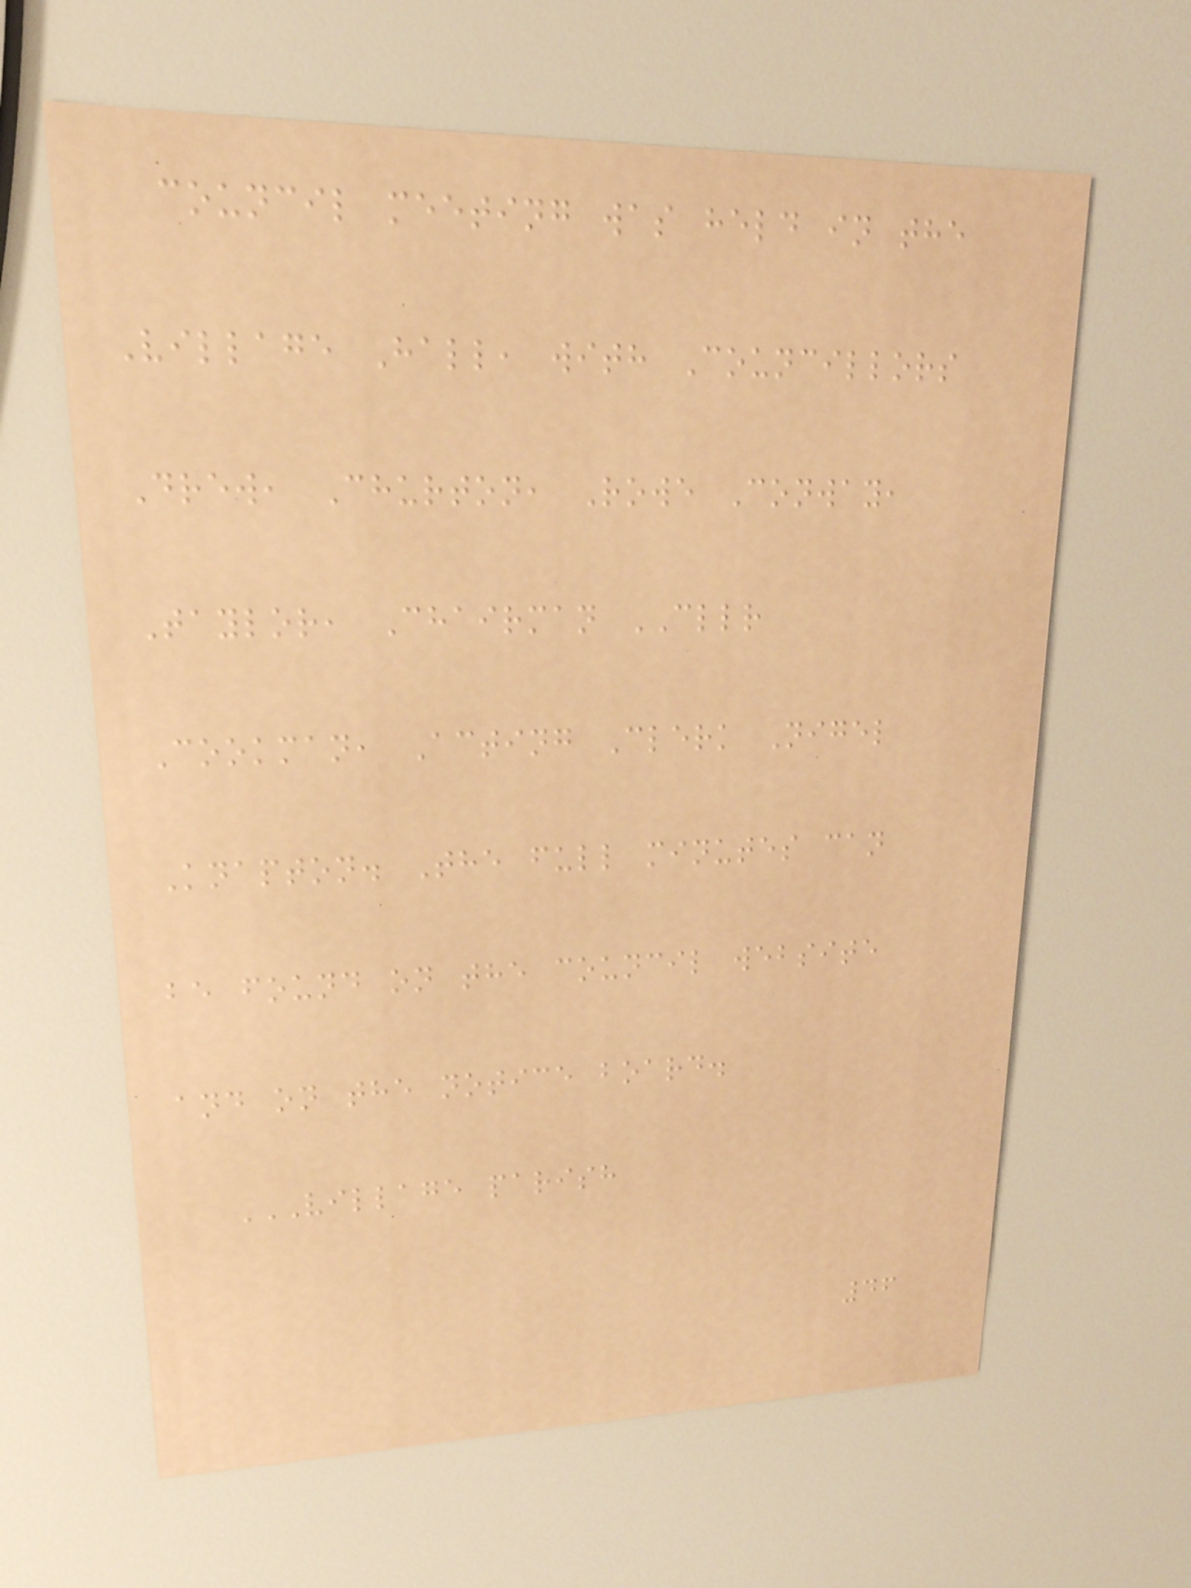council meeting was held in the
Village Hall, with Councillors
Drew, Churton, Rowe Conway,
Taylor, Chairman CLLR
Cookman, Acting Clerk Nigel
Knapton. The full minutes can
be found on the council website
and on the notice board.
VILLAGE PARISH
46
